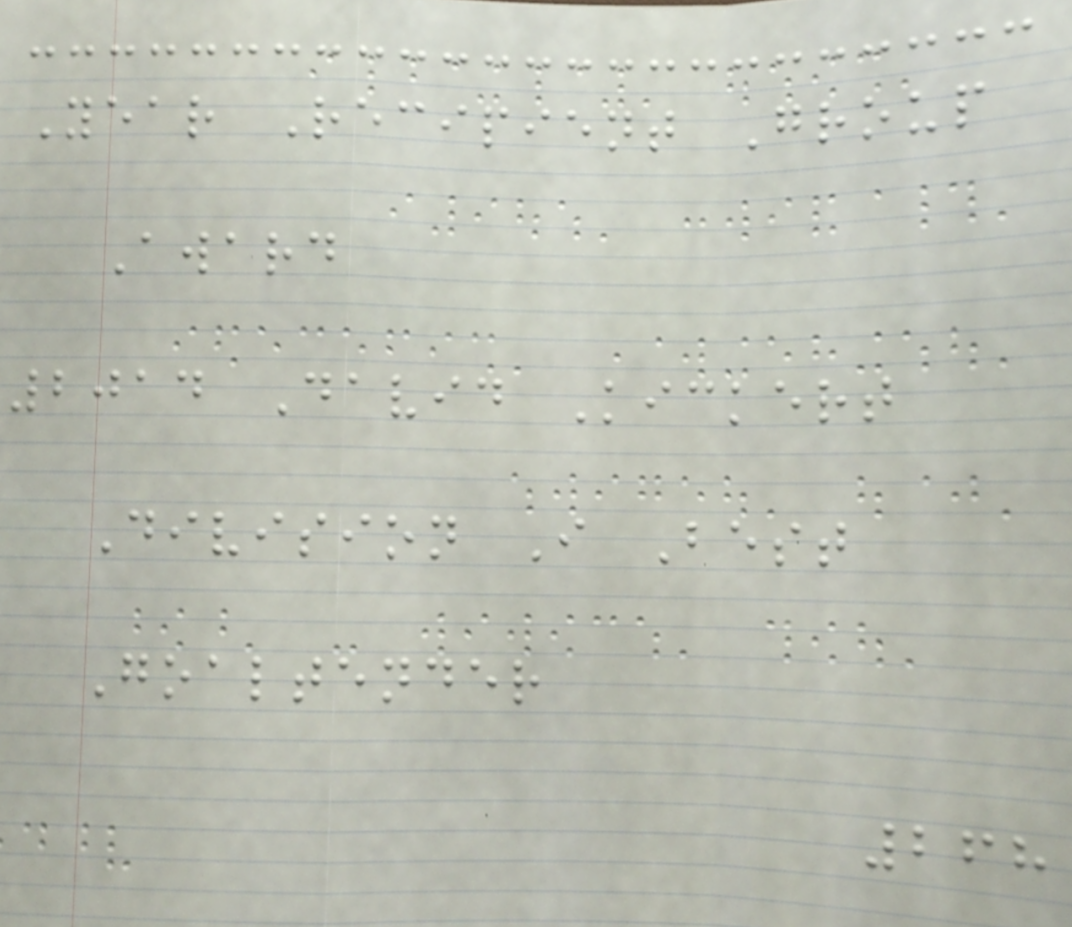Year Recipient Group
Award
2014 David Kickert
Division I Best
Goaltender
268
